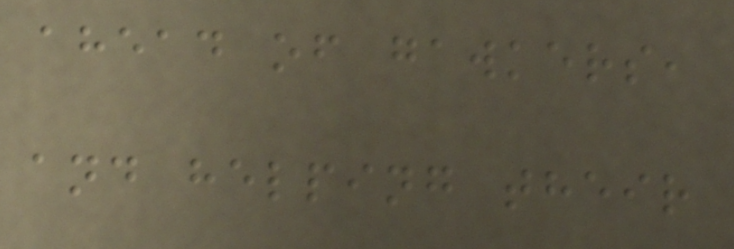ahead of gawkers,
and helping their
